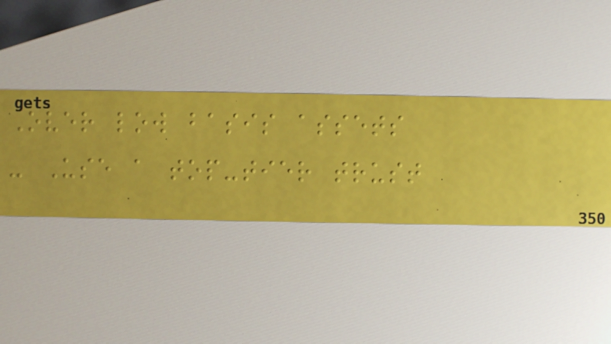Over low basis assets
- Use a top-tier trust
